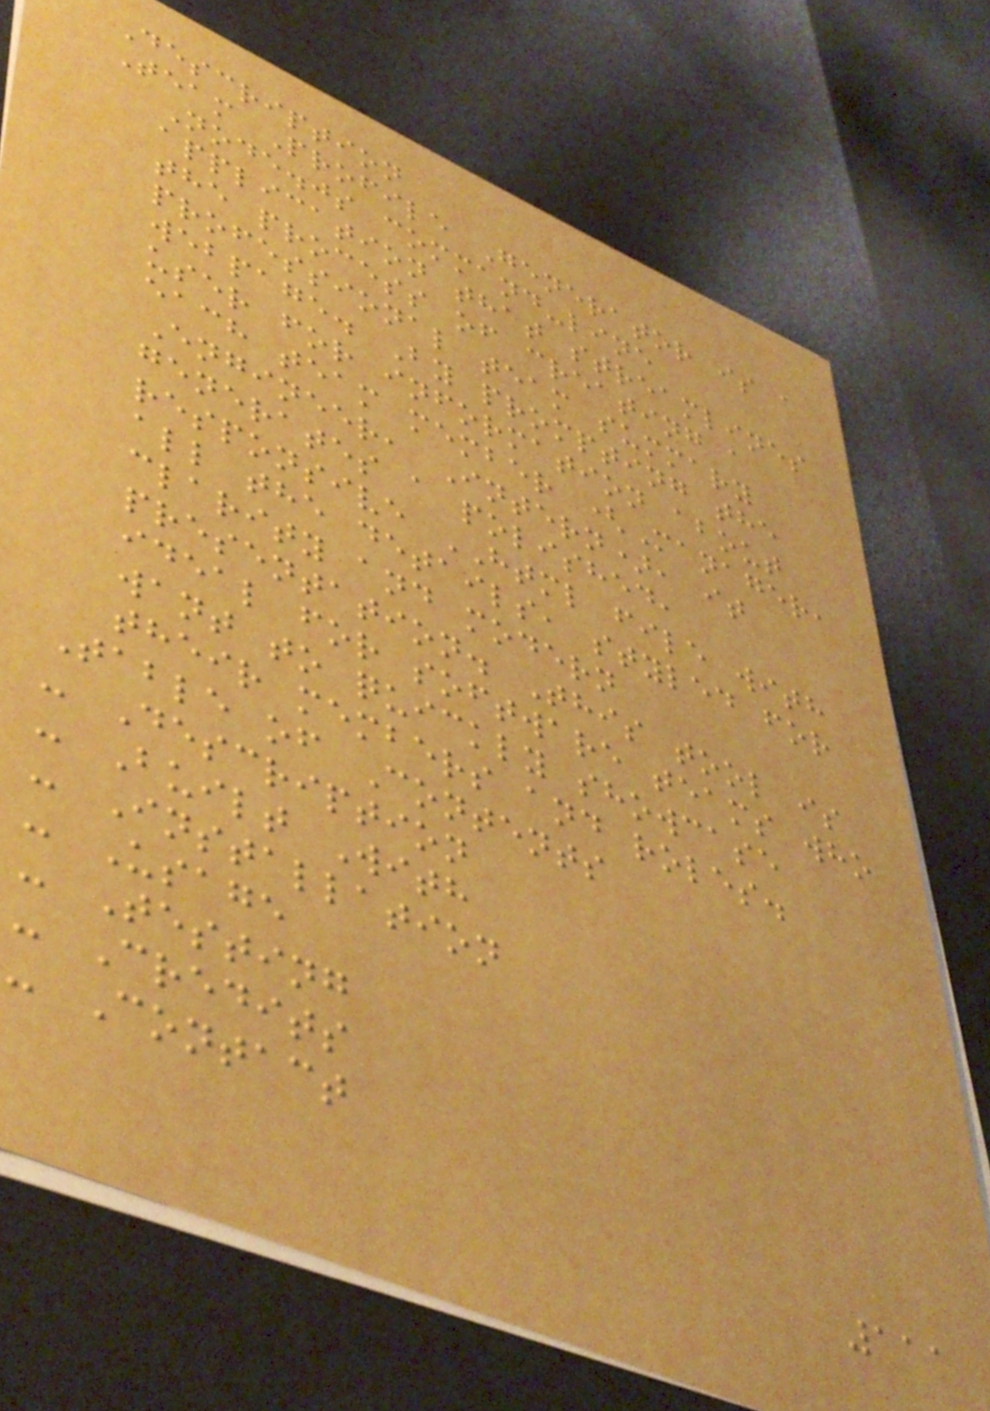Description
Team Profile Generator is a
Node.js command-line
application that streamlines
the process of creating a
professional team summary
webpage. By prompting the
user for information about
each team member (Manager,
Engineer, Intern), it
generates a polished,
responsive HTML file with
all the details, styled for
clarity and modern
presentation. This tool is
ideal for software teams who
want to quickly showcase
their members and roles.
Table of Contents
- Description
- Built With
- Installation
- Usage
- Testing
- Credits
- Contact
111
